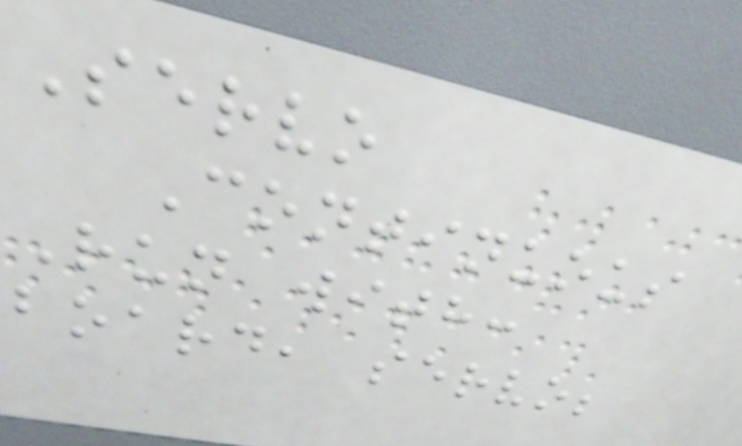Servo
Continuous
Run with:
board, servo;
